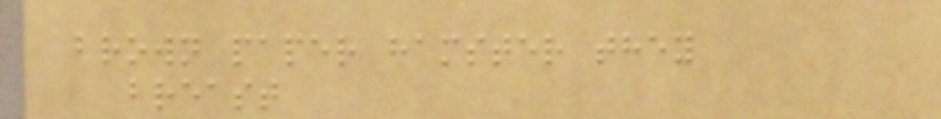brown paper hamster they
breast
